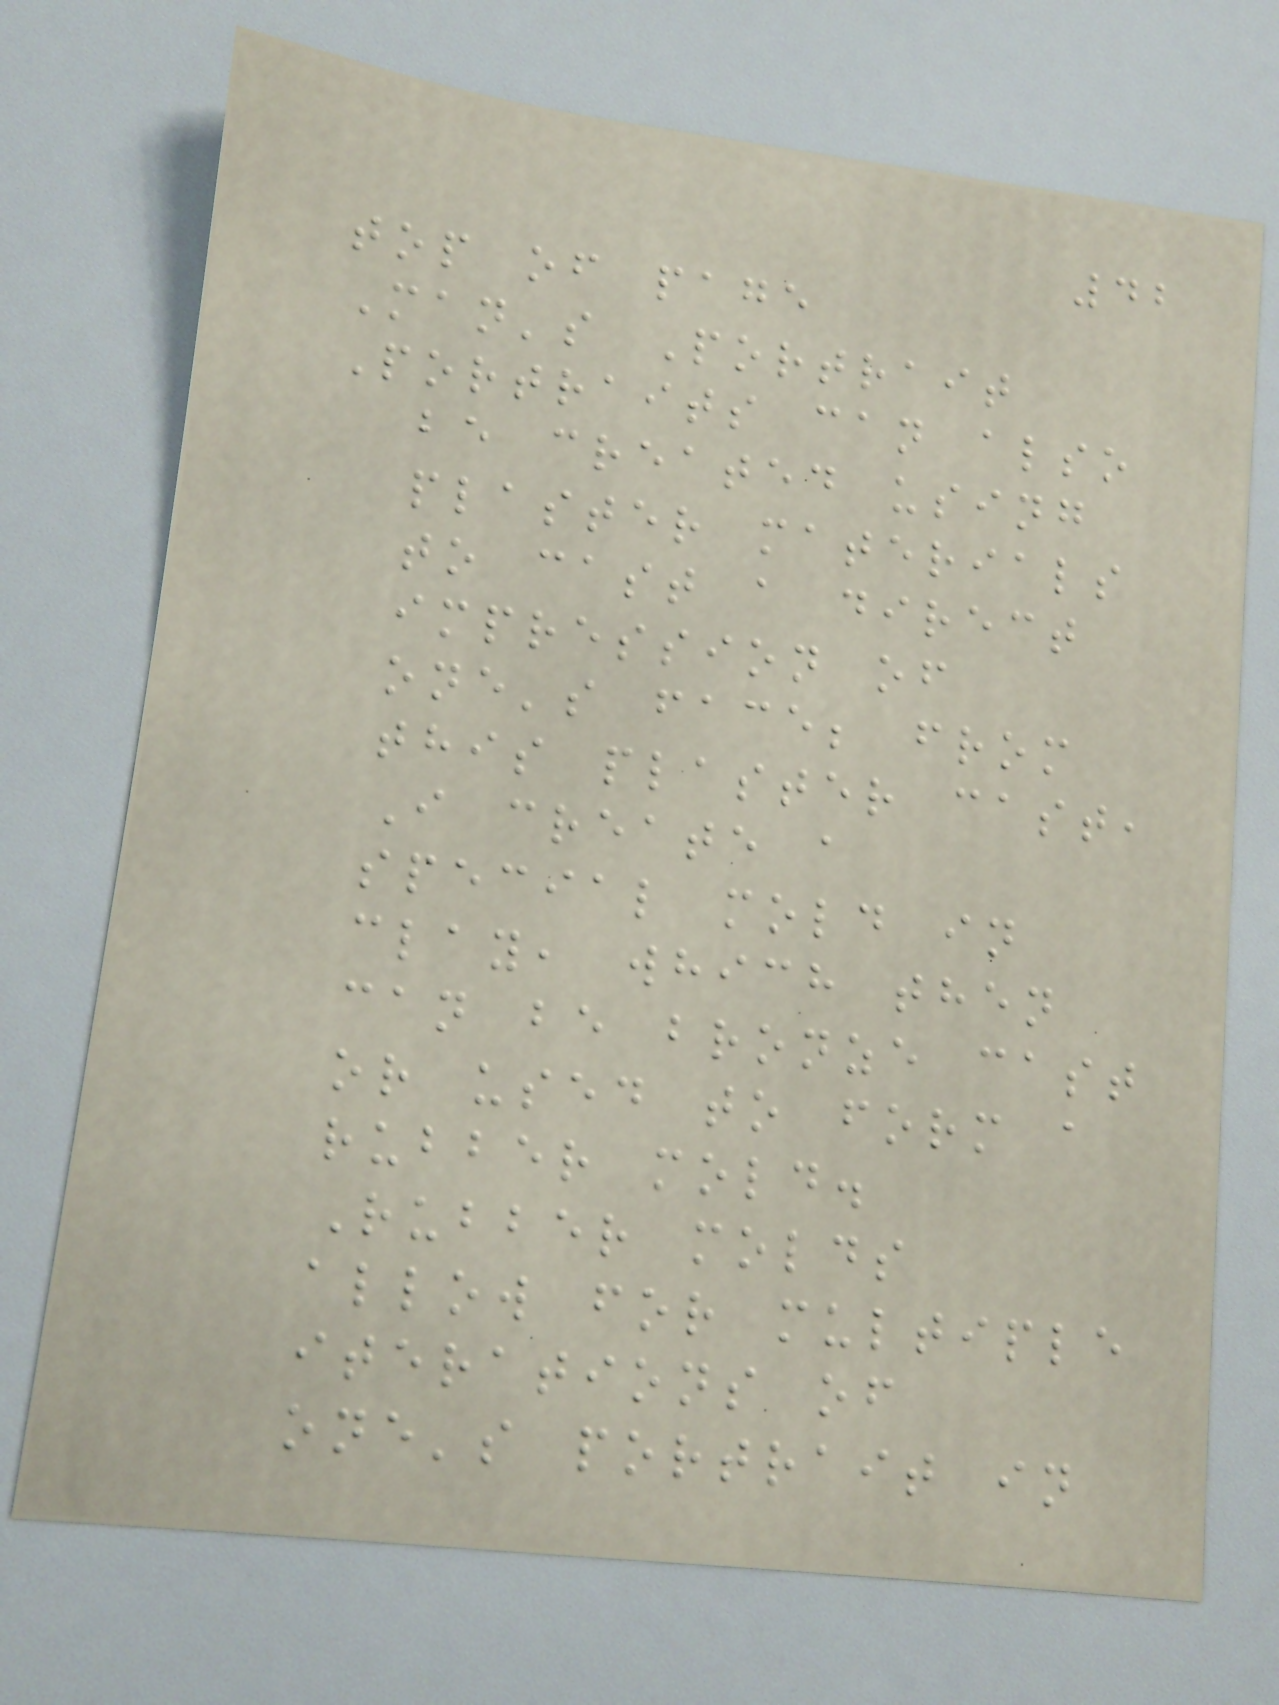42
top of page
Man's Portrait
Portraits can also
be created using
plaster materials
to cast a direct
impression of
one's face; from
this plaster cast,
I create a
special mold in
clay, which then
can be bronze cast
or used to form a
rubber mold.
Rubber molds
allow for multiple
iterations of
one's portrait in
